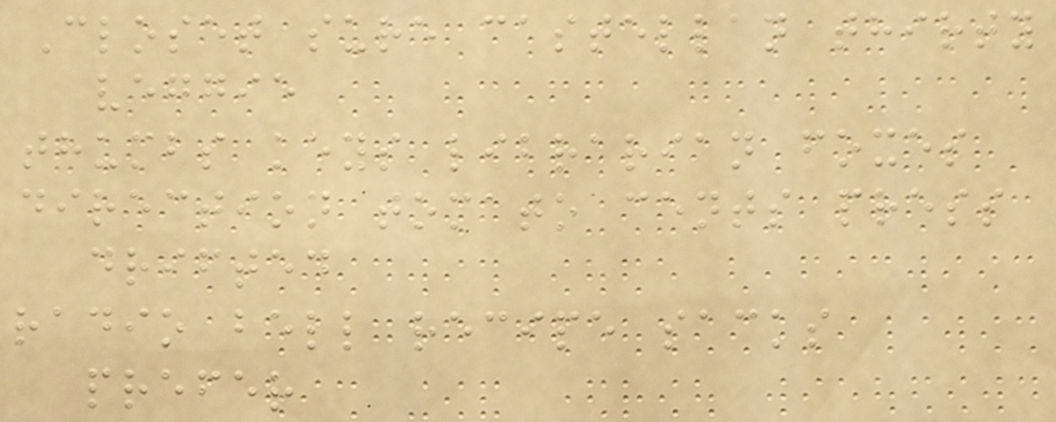Closet sure castellan thirty
veggie
thumbs keys librarian foxes
direction tomato cents press
drifted
radio bell recipe sacks
prefer
